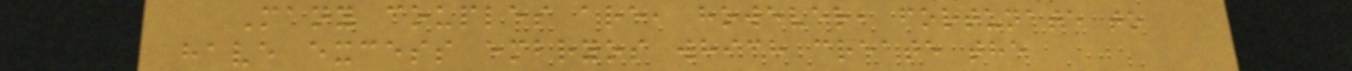Many couples are, however, fortunate to
have excess embryos which create the
